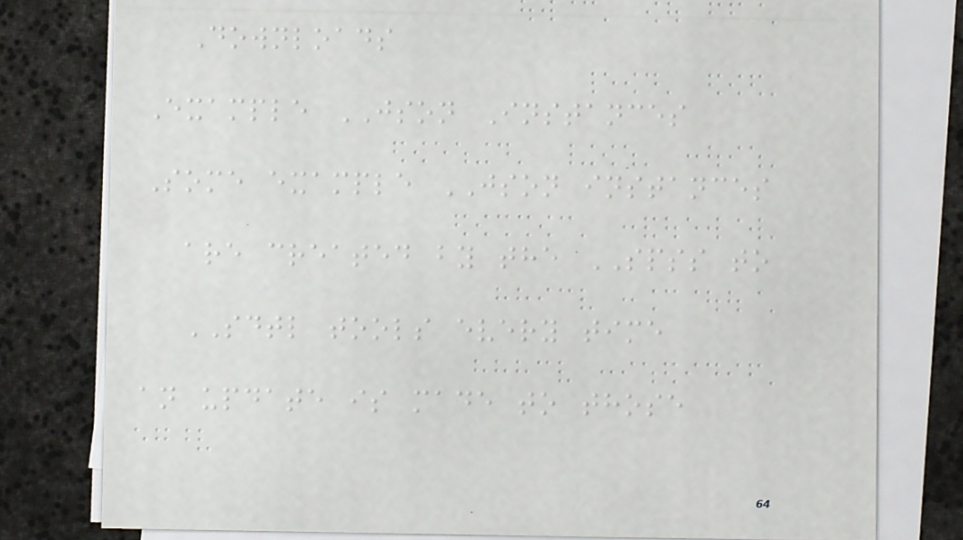Downloads
Example JSON Instances
Some example JSON instances
are created by the SPSS to
SDTL tools every time
an update is made to those
